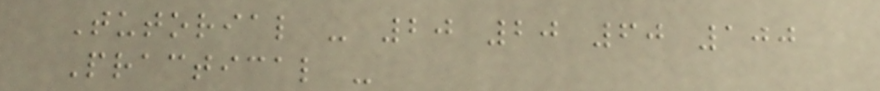Tutorial - 20 20 60 100
Practical -
